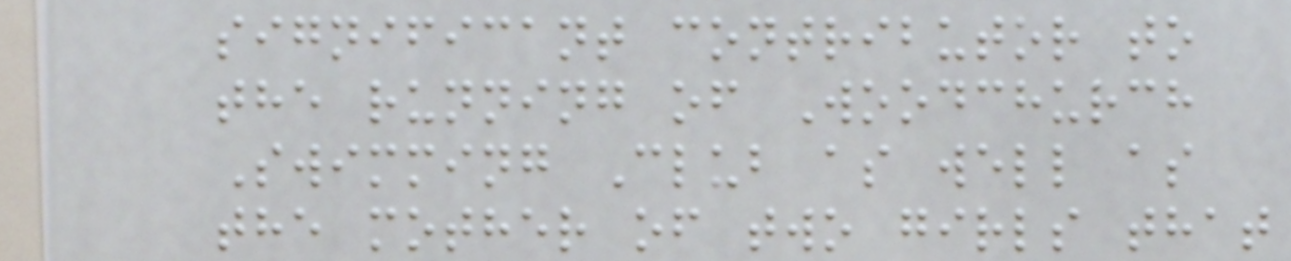significant contributor to
the running of Woodchurch
Swimming Club as well as
the mother of two girls that
